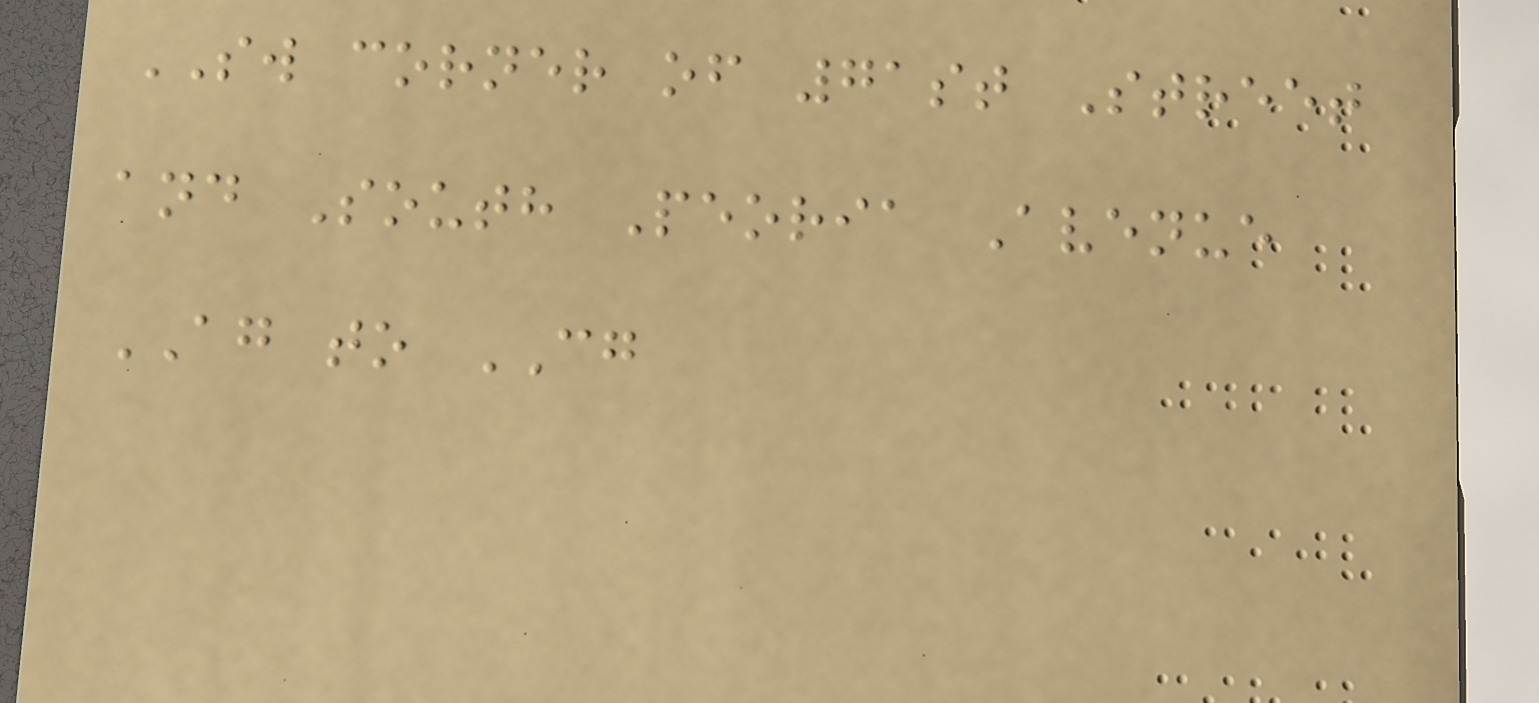SW corner of 71st Street
and South Peoria Avenue
AG to CG
